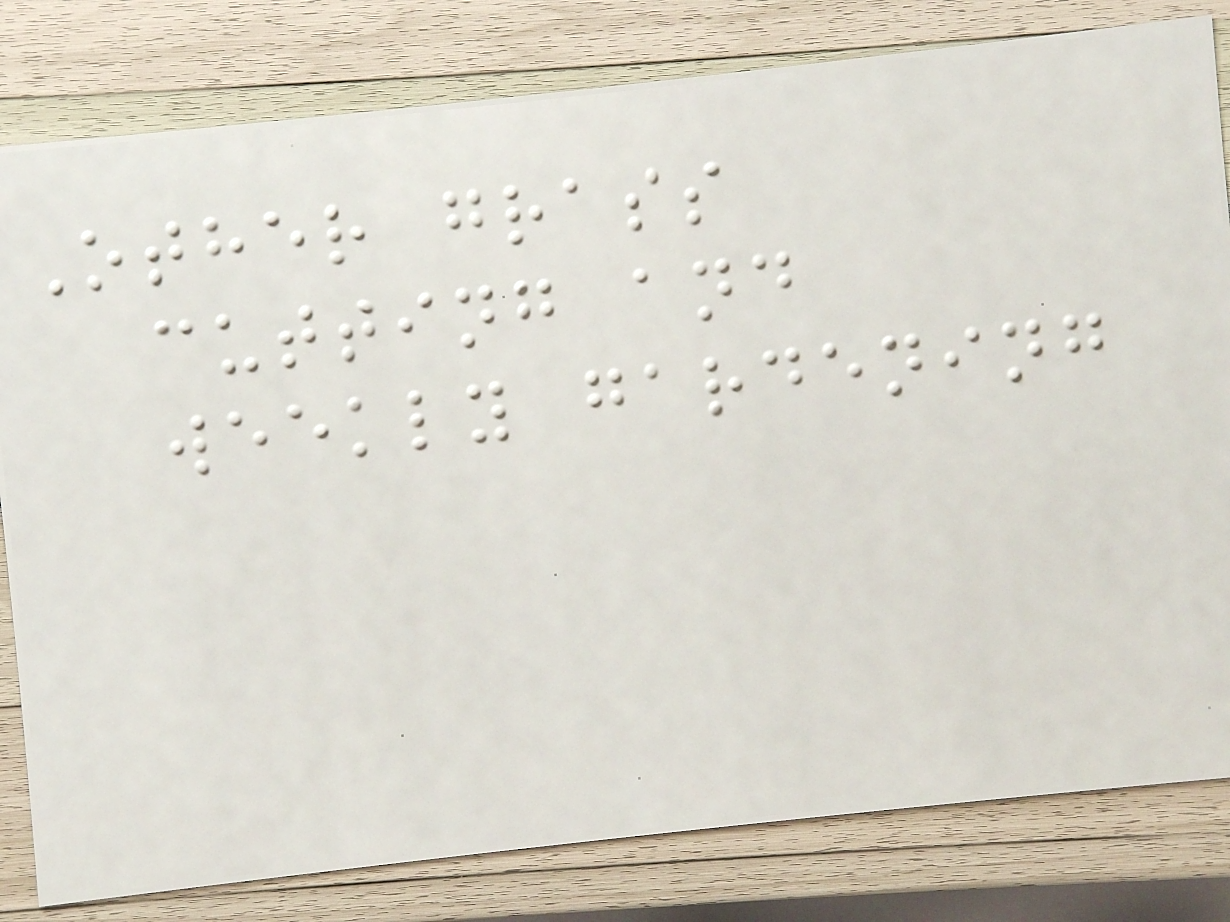Other grass
cutting and
weekly gardening
